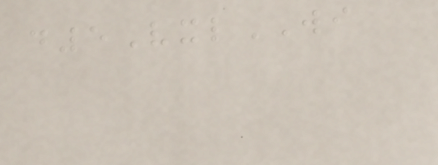d5VxlWI
